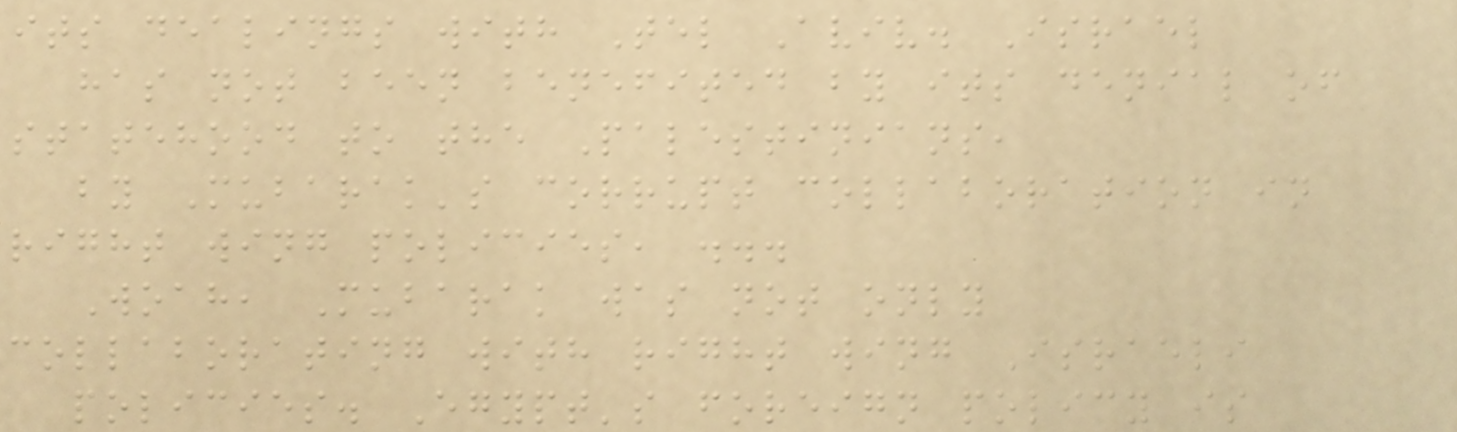its dealings with Tel Aviv. Israel
has not been benefited by its denial of
statehood to the Palestinians,
by Mubarak's corrupt collaboration in
right wing policies, ...
Woah, Mubarak was not only
collaborating with right wing Israeli
policies. Egypt's foreign policy is
